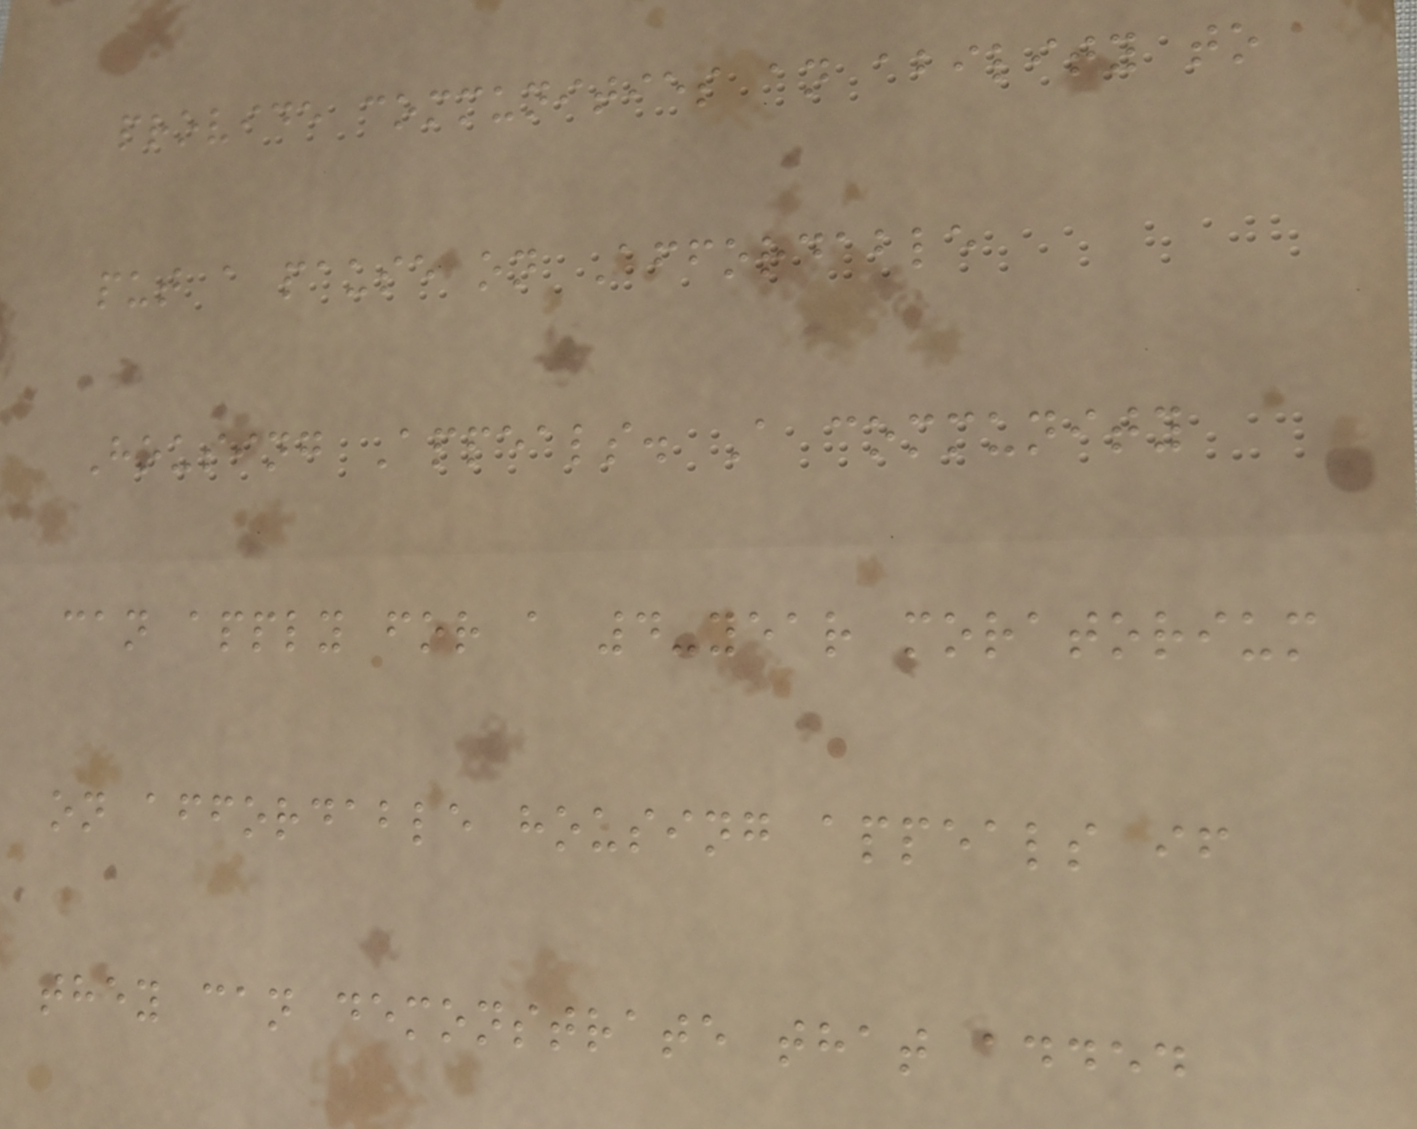provide communities an ability to
put a pause on Affordable
Housing Appeals. A community
can apply for a 4-year moratorium
on affordable housing appeals if
they can demonstrate that added
